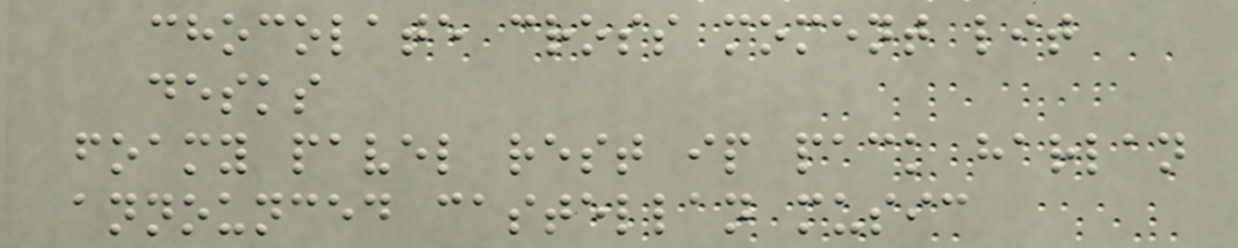chocolate cross moment lit
desks
foamy pavel rest ip pack harlan
announced castellan music
